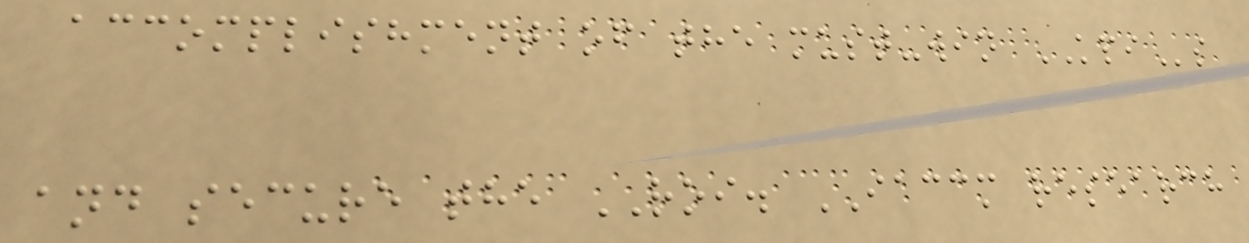accomplishment of the must-win KPIs
and secure the ROI. IACCM research
